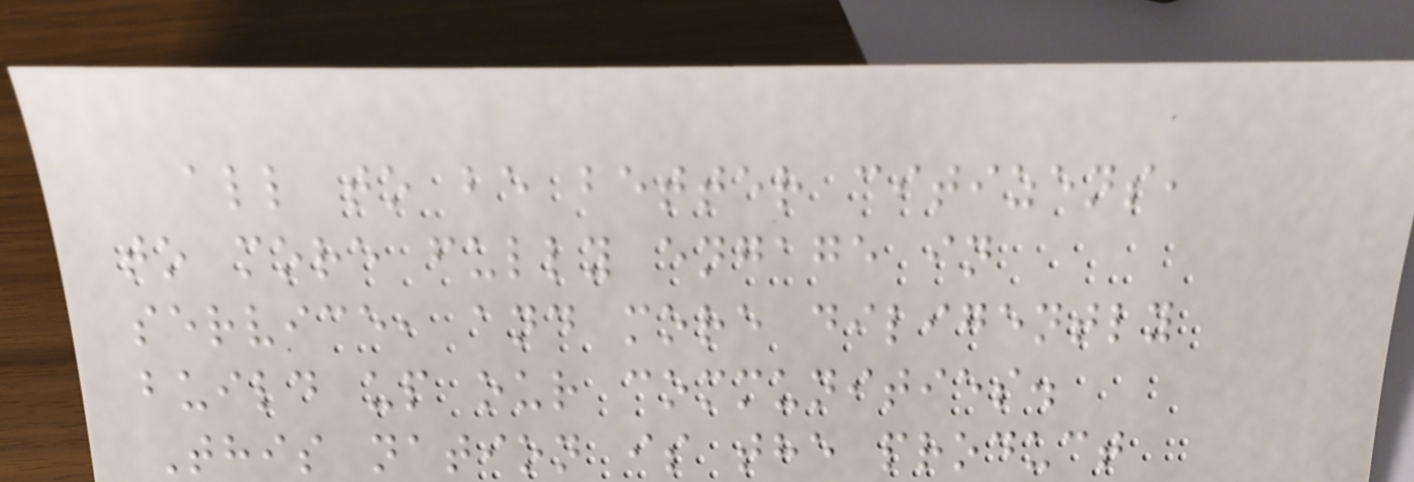all to be better citizens,
to more fully engage in
service, and more diligently
build up our communities.
This nation is the product
